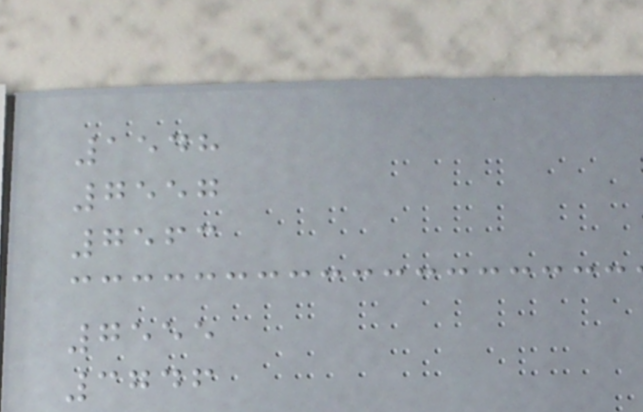1548
7557
7563
7555
3746
